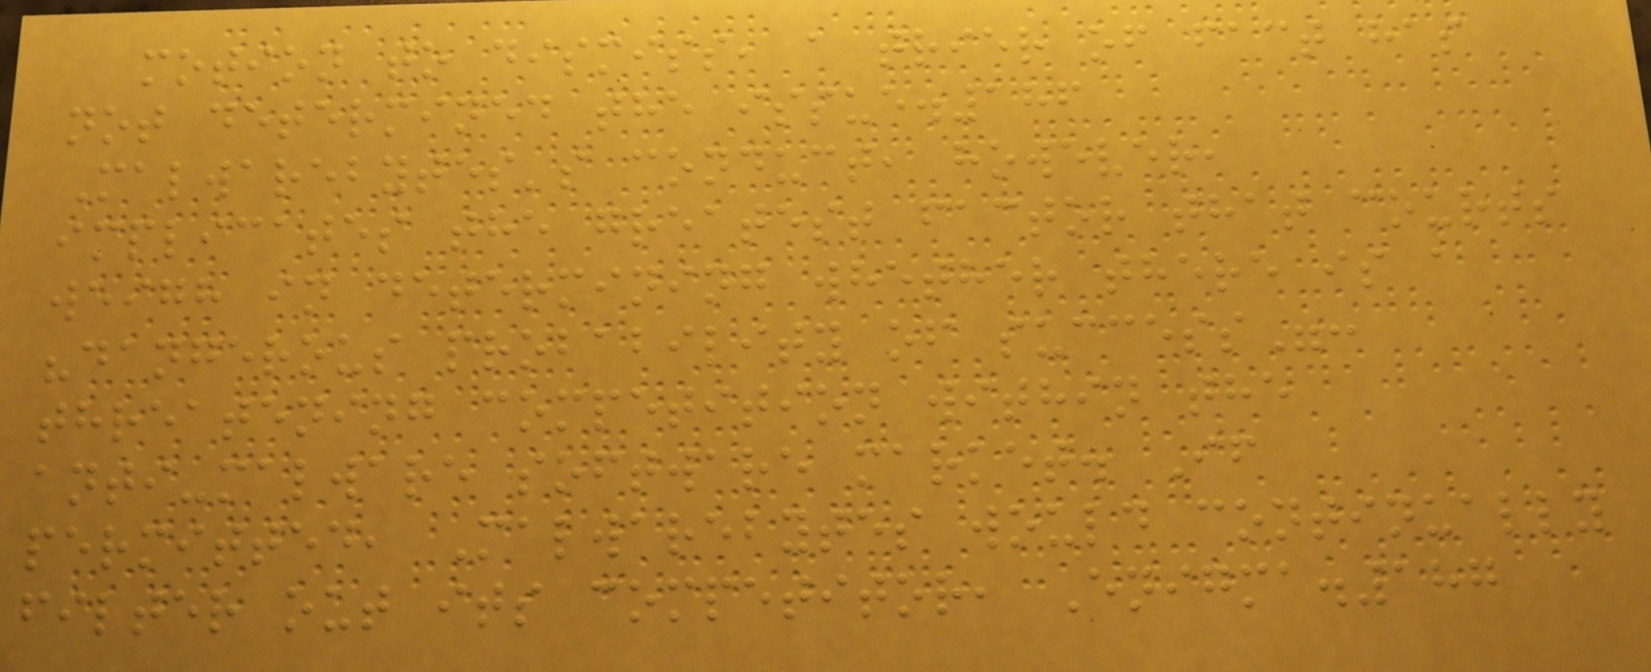motion to dismiss, a trier of fact has
not determined the issue.186
Malwarebytes's conduct, however,
implicates the greatest factor that courts
weigh in determining whether there is a
"dangerous probability of success":
threatening competition within the
anti-malware software market. If
permitted, Malwarebytes would continually
filter out its competitor, Enigma.187
